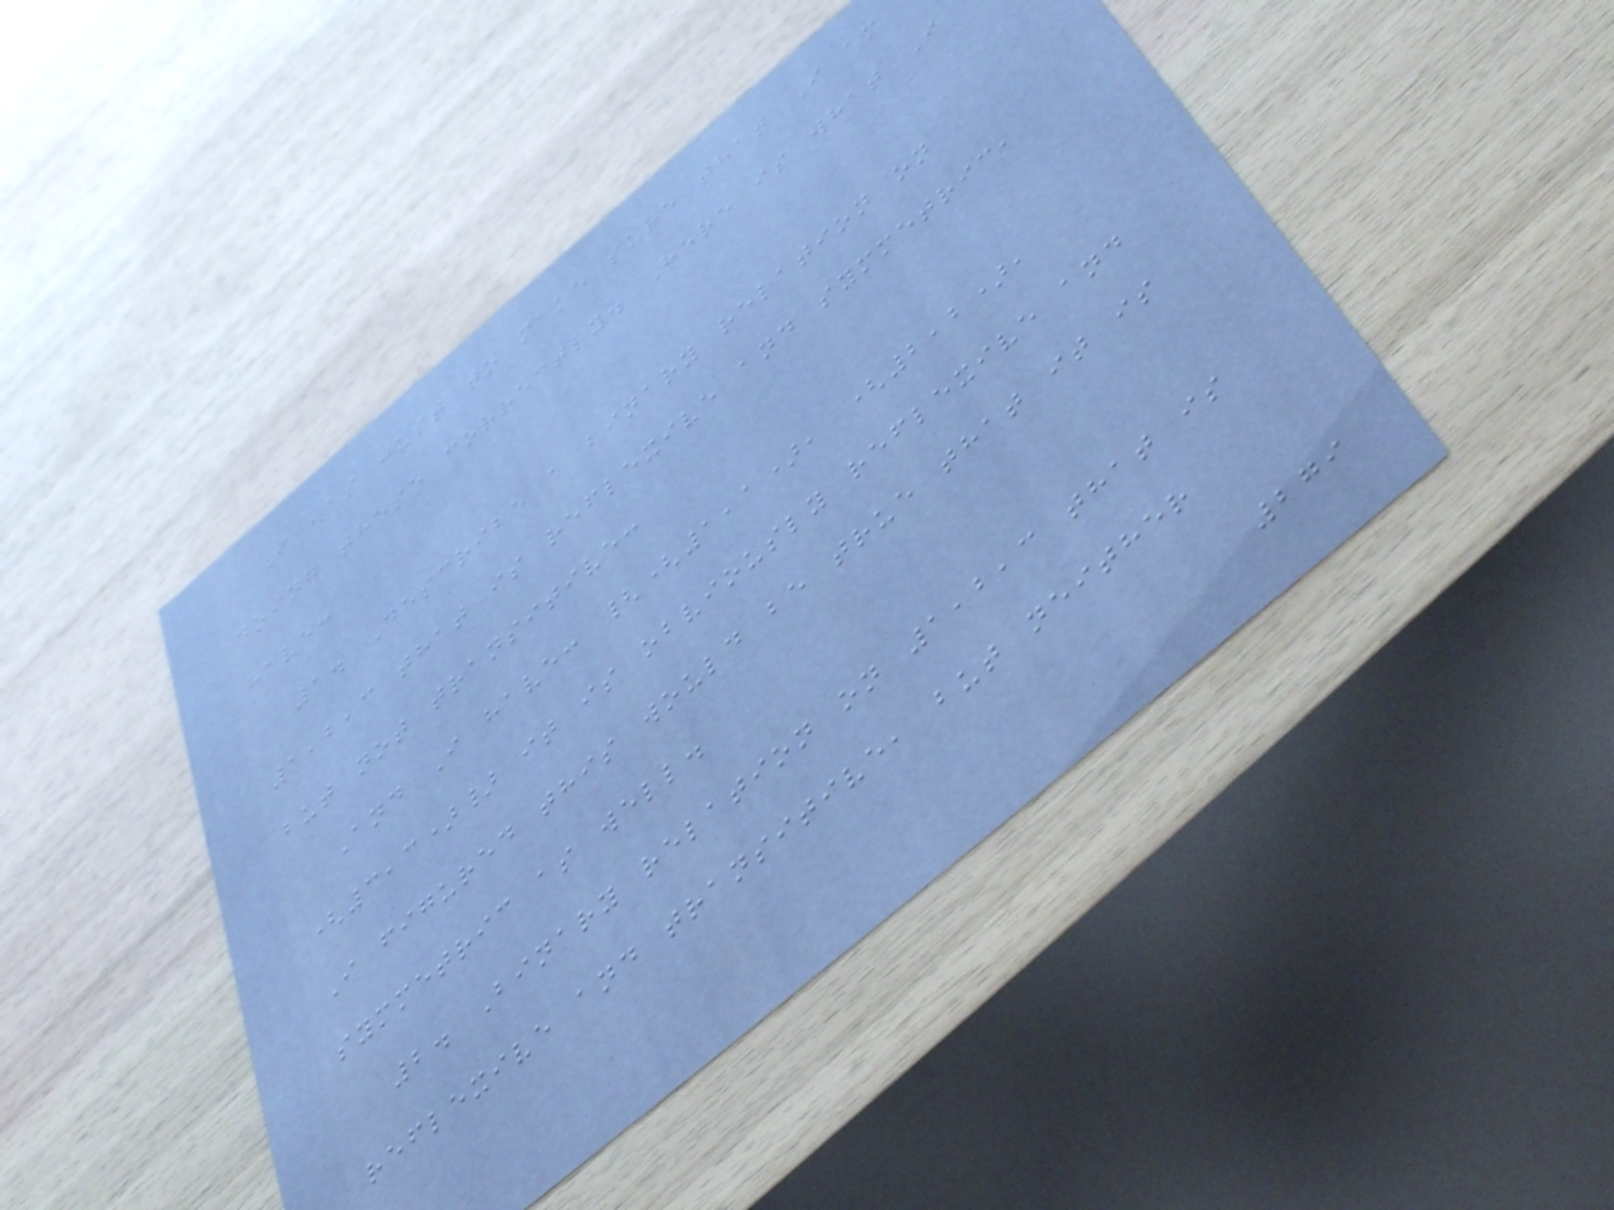I was just to make sure that I am
doing these correctly. Here is what I
have:
1. Describe a binary relation on
1,2,3 that is reflexive and symmetric,
but not transitive:
And I have: {(1,1), (2,2),
(3,3)} it is obviously reflexive and
I figured this would be true that it is
symmetric as well.
2. Binary relation on 1,2,3 that is
reflexive and transitive, but neither
279
